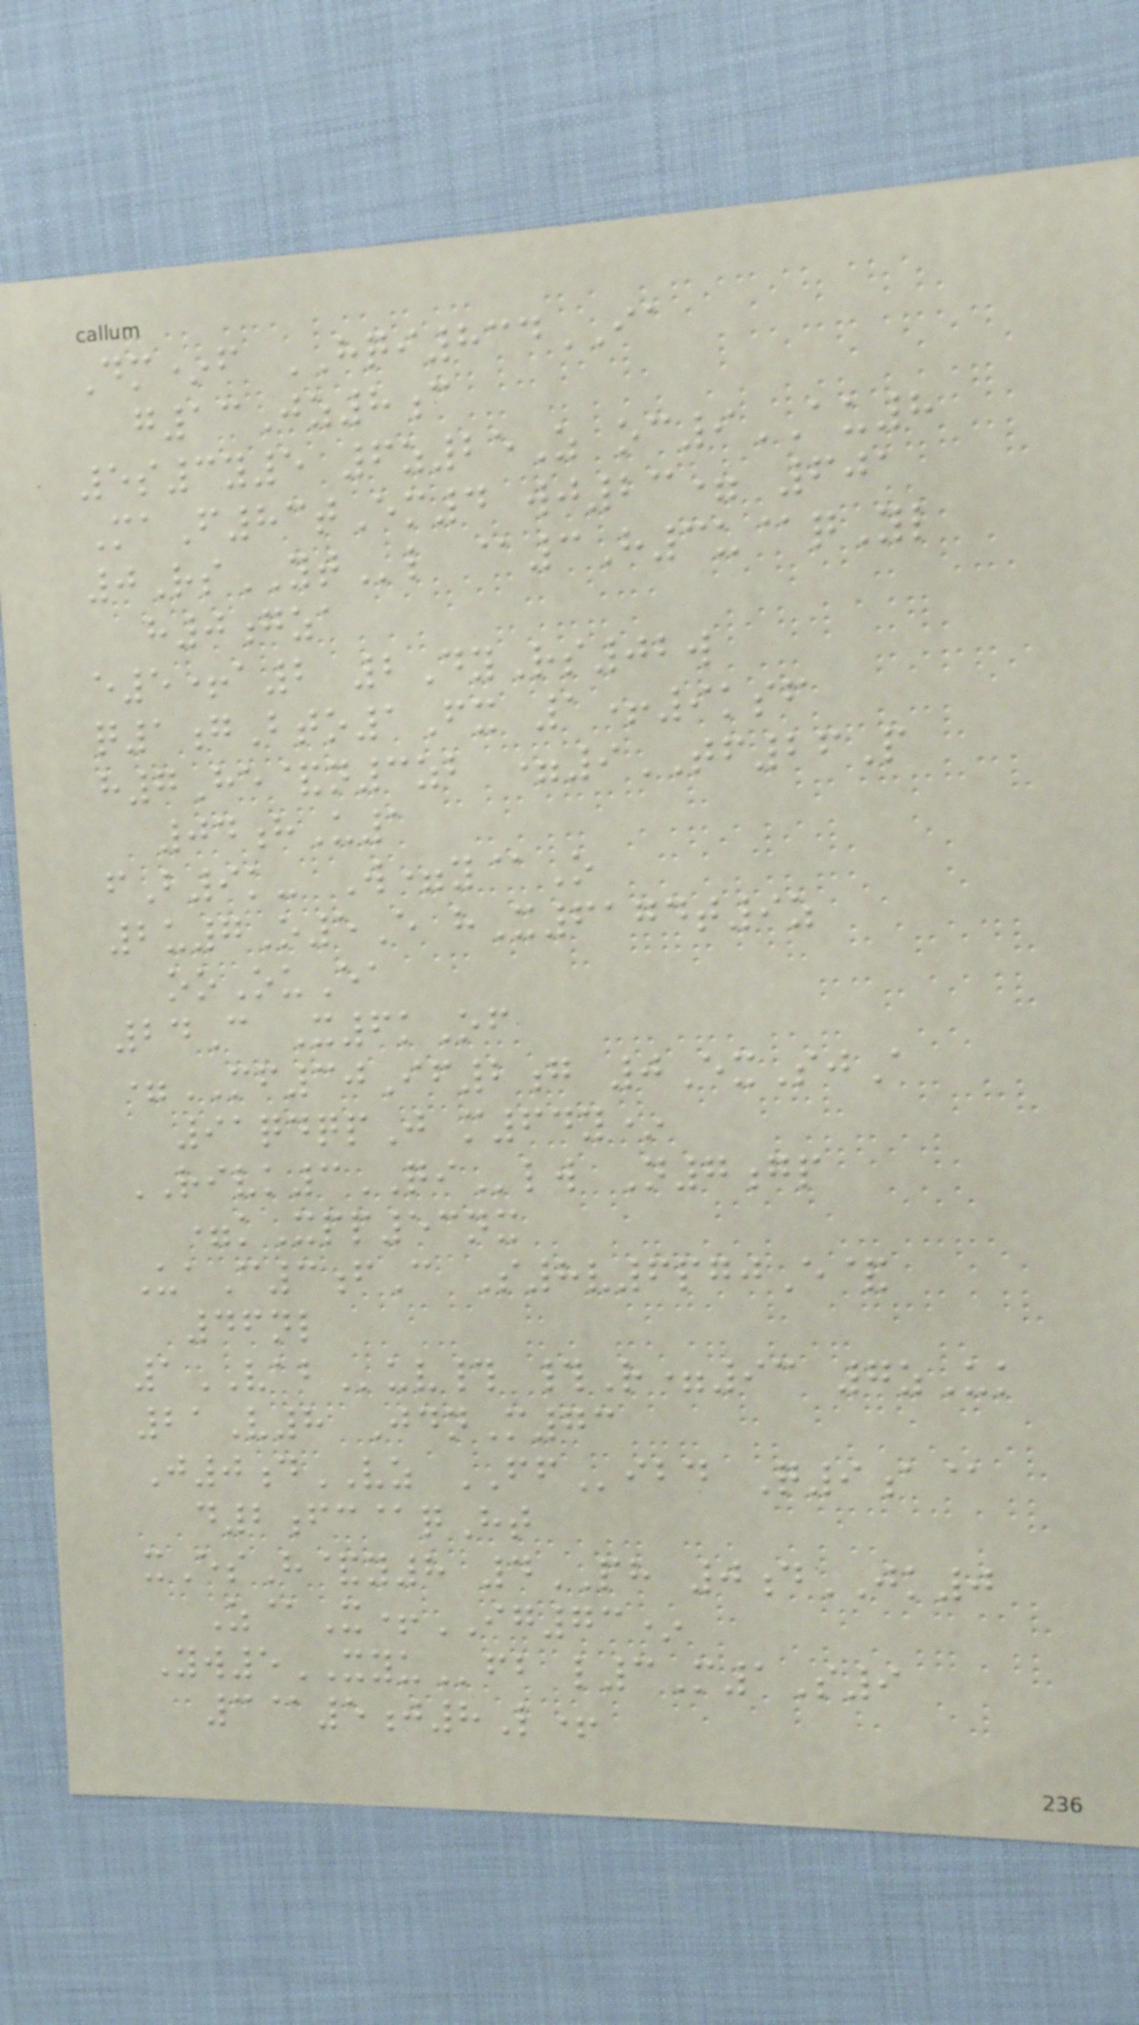Dm*f HQI834IA
g13Jz8c
5s3y5 6z25Z oc9AU8
MaF83tEm4 wj23= 601
0RsYTl @3H3u@qYl
h0gza
e5+a2 2DyRs02w
q1gBto1Fx 1+9ksf
h7He&n3zb =9TF26P
04hU1
fB9k- W=y@O
2u7O5E hX6174t9z
ooOuEa
24C X6kOf
=MF30If2g 0ExSjA
91qdqpJ m64y*
RIVK3QIlw N7gp
=kXpp53nx
UaC3fC S8v6pgjE&
46nl
1VABuv# #R=93 7zUk
21V8 JdnM73
J0dVZ FFibd Q9a@
d2fc@qHt
xEsH&y8 4PH 0dJK0
Z@X+IG73*
Yw5XYUfb l3M1S9
3@5j8L+
